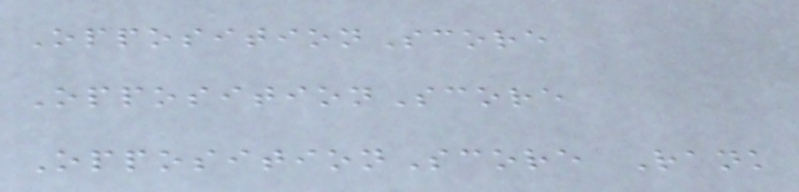OppositionScore
OppositionScore
OppositionScore Rank
